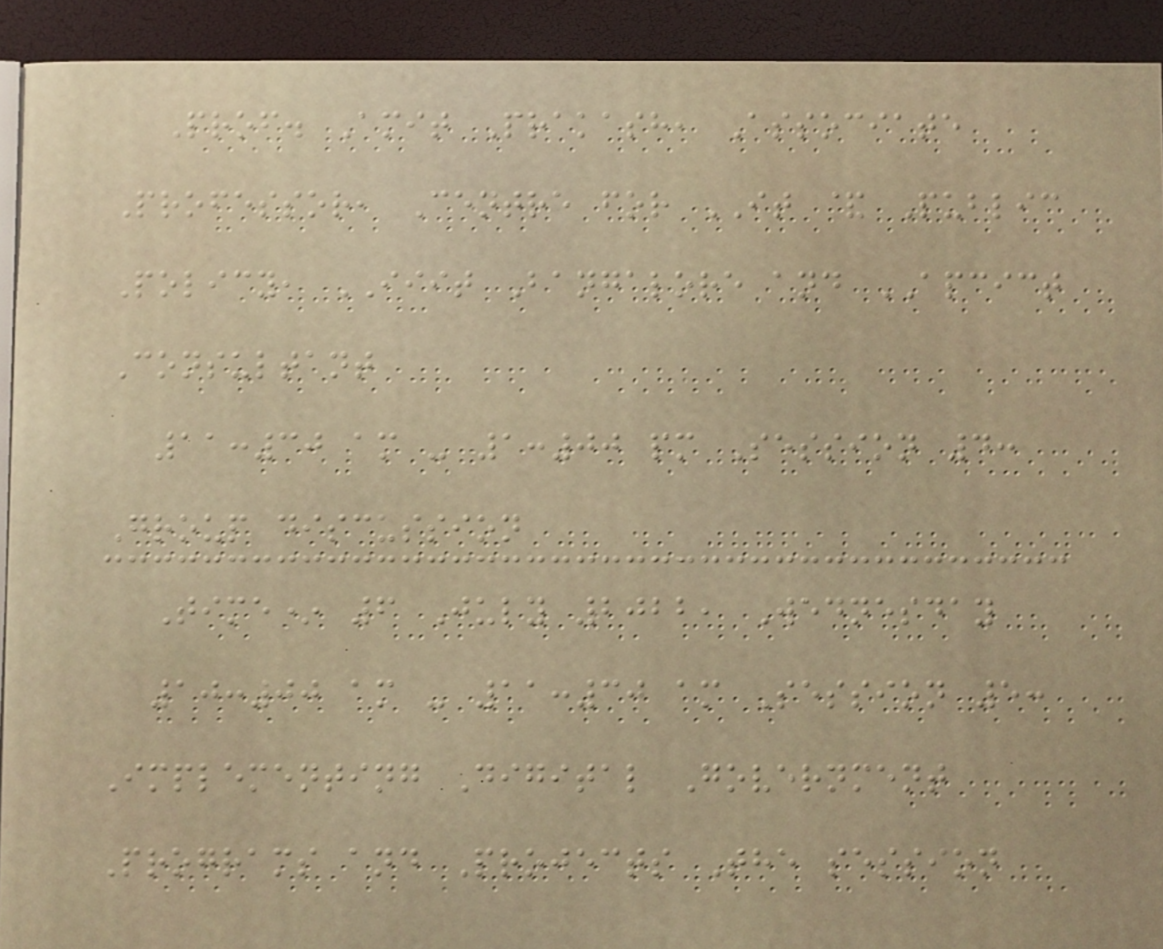Prof. Amit Prakash, Associate
Professor, Centre for IT & Public
Policy, IIIT Bangalore and APCICT
Consultant
11:30 am - 1:00 pm Session 4:
Group discussion
Time* 6 July 2022, Wednesday
10:00 am - 11:30 am Session 5:
Implementing Digital Government
Programs and Projects The session
